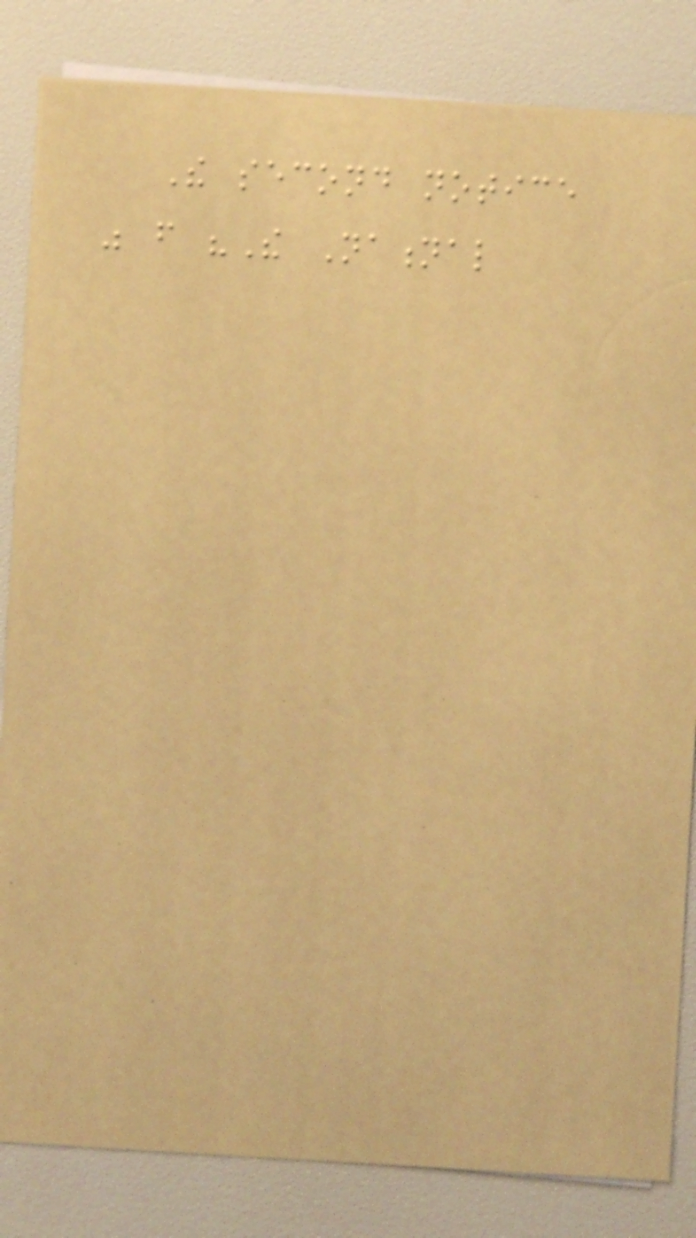The second notice
was from "The National
